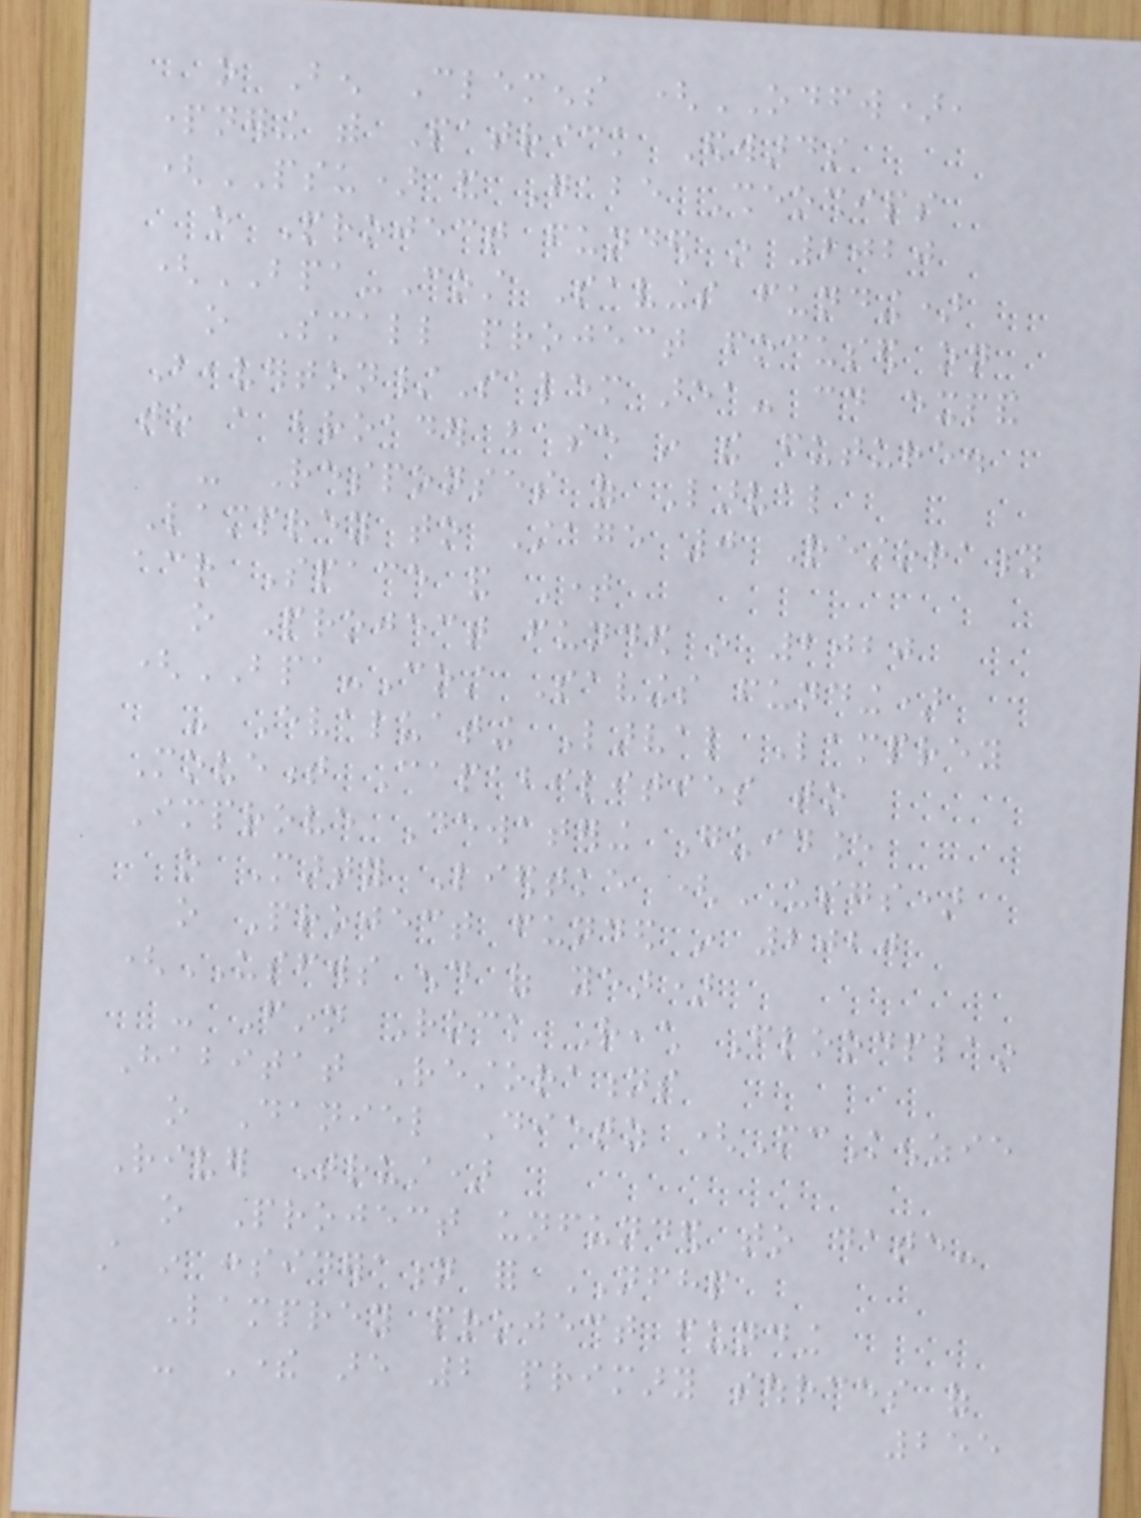o Ben Clemens (ODFW),
partnering with Patrick Edwards
(PSU) and Gabe Sheoships
o Project funded in 2020
(BPA-Cost Savings funding)
o Small project focused on
Beaverton/Salem area- could expand
to a broader base in the future.
- Responses of Larval
Lamprey to Stage 0 Restoration
across Space and Time
o Project funded in 2020
(BPA-Cost Savings funding)
- Evaluating Larval Lamprey
Movement Capabilities to
Improve Dewatering Guidance
o Marty Liedtke (USGS)
o Project funded in 2020
(USFWS end of year)
- Finn Rock Reach Floodplain
Habitat Restorations
o Daniel Dietz (McKenzie
River Trust)
o Project unfunded to date-
still in consideration for NFHP
Lamprey project funding
- There are 2 primary sources of
255
